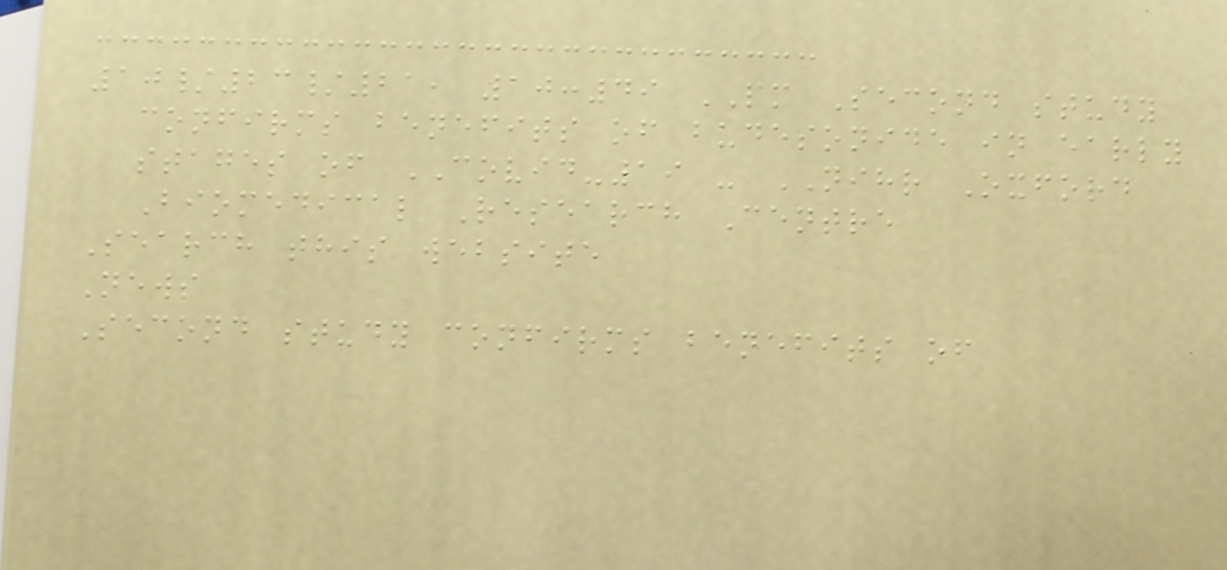10/23/21, 10:49 PM Second study
confirms benefits of budesonide in early
stages of COVID-19 - NIHR Oxford
Biomedical Research Centre
Search this website
News
Second study confirms benefits of
